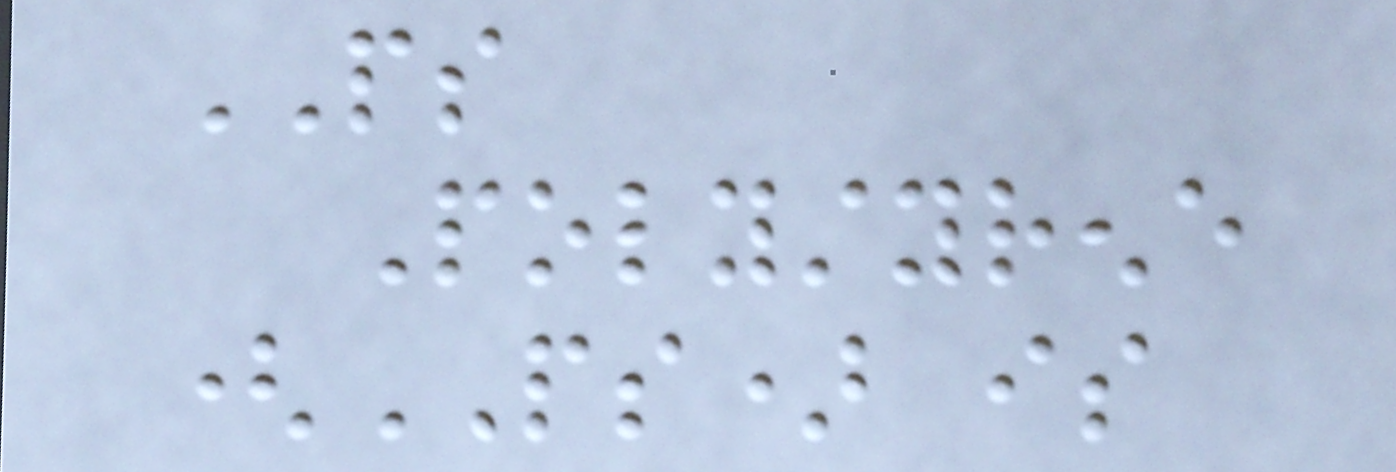PS
Polystyrene
(PS) is
